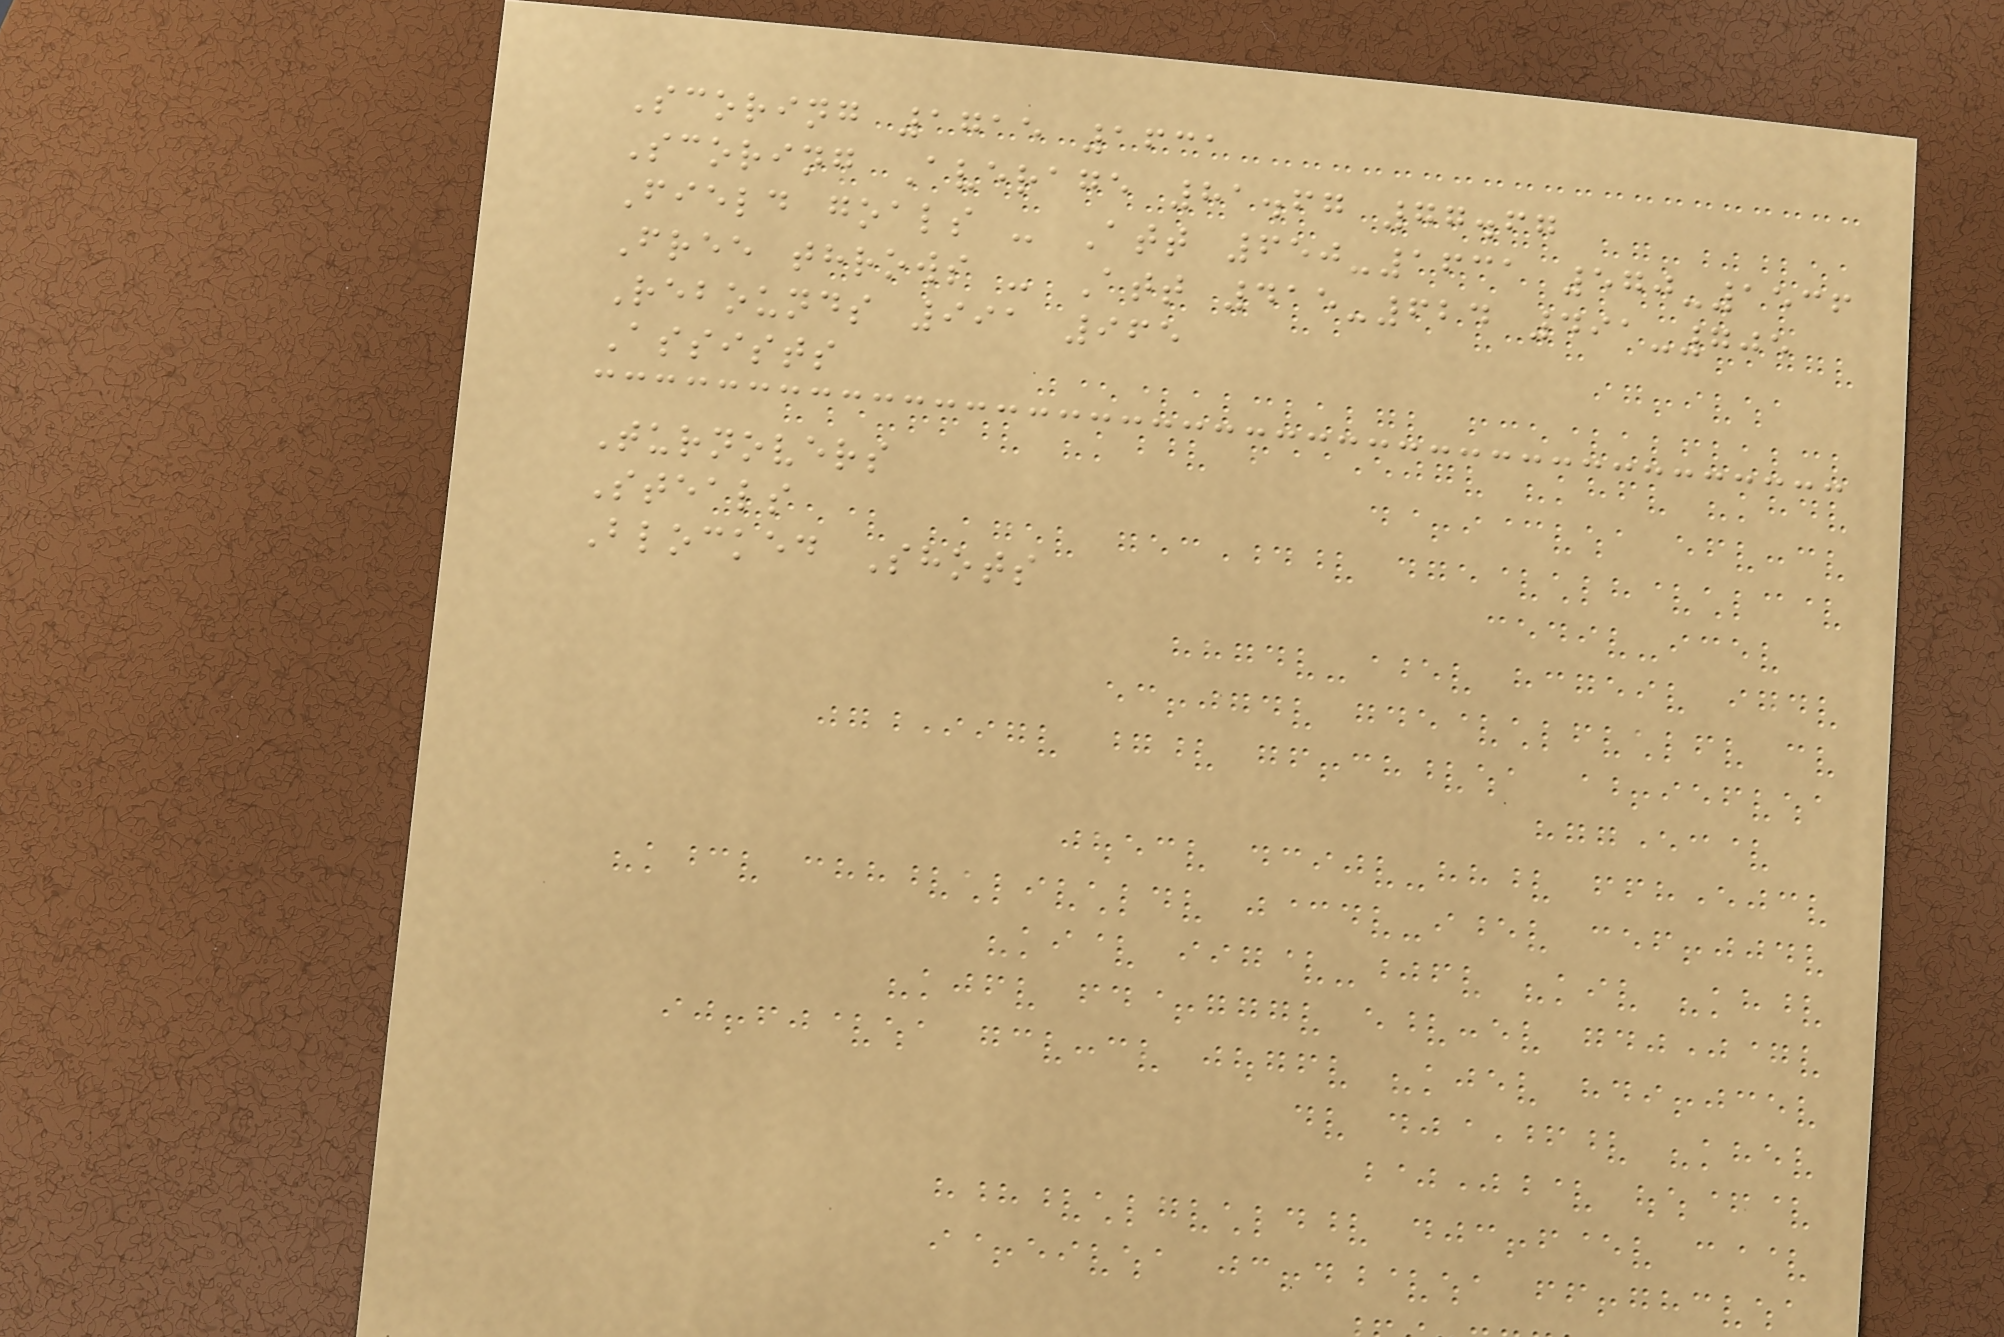Scoring 1715 1631
Scoring Average 81.67 77.67
Field goals - Att 650-1631 570-1536
Free throws - Att 415-624 491-705
Rebounds 991 965
Assists
Turnovers
Steals
Blocked Shots
